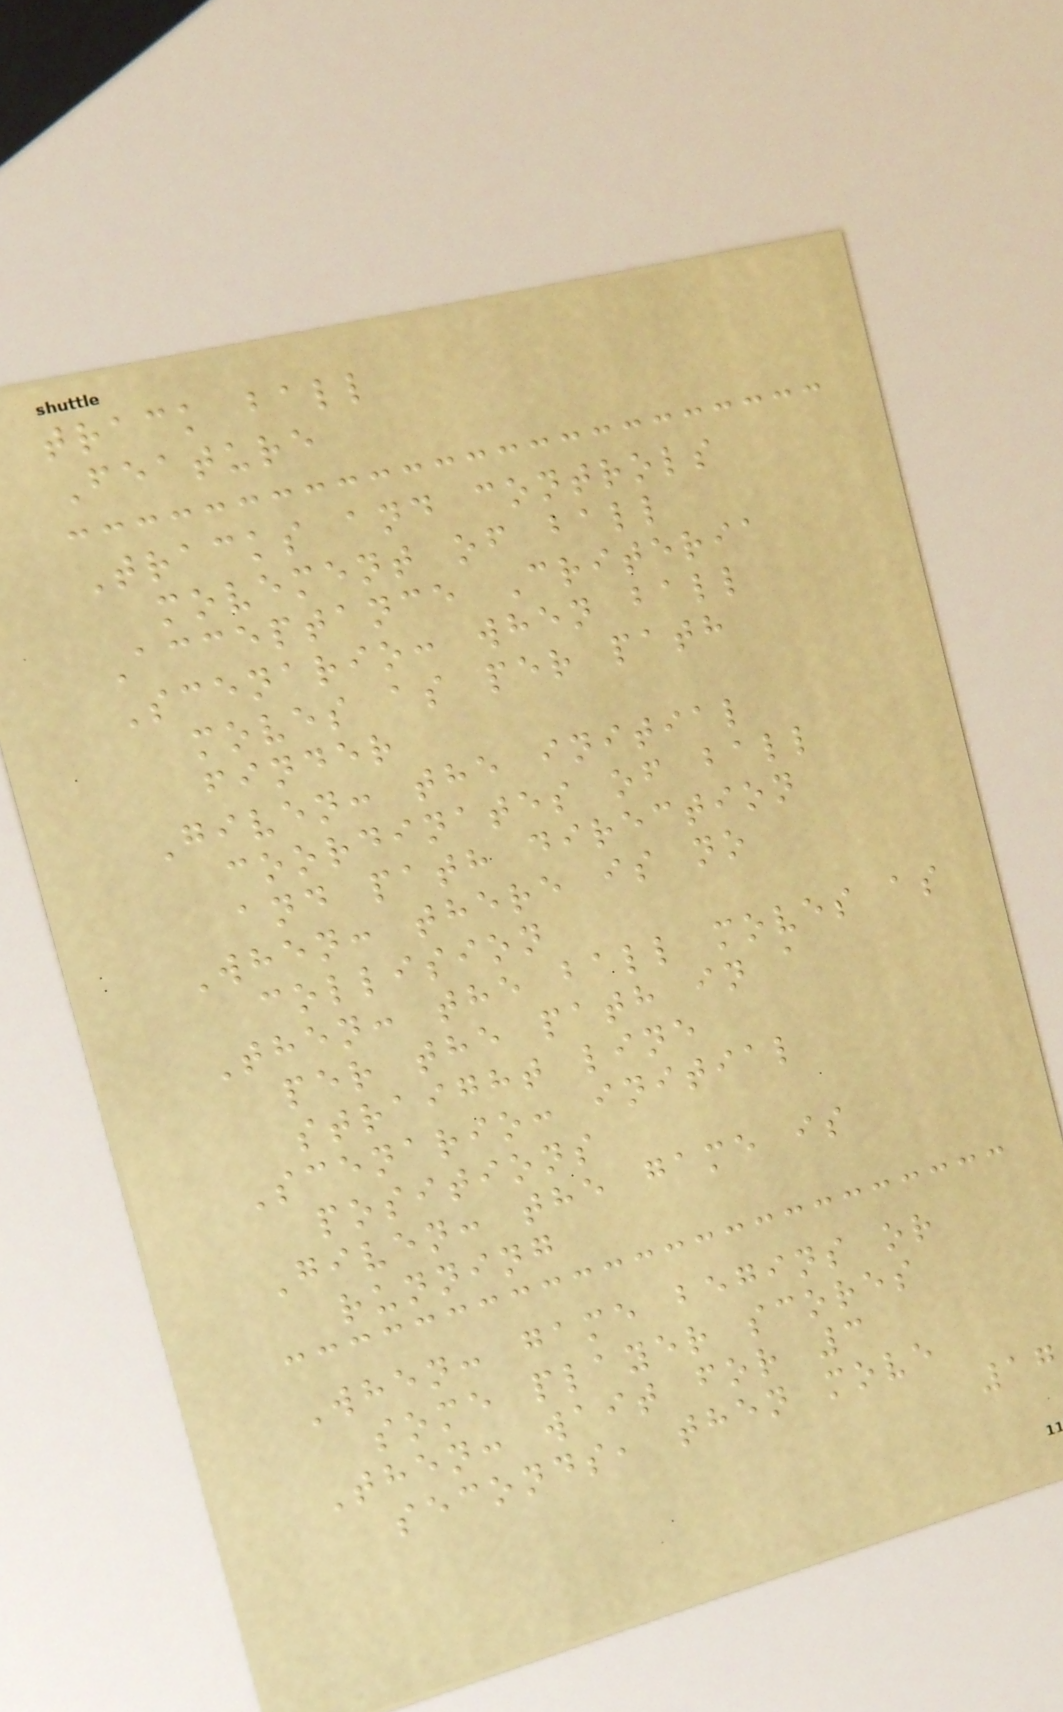track ball
Feature
Tracks and controls
movement of ball
Acceptance Criteria
Scenario: when ball
moves as per path
finder
Given: the initial
coordinates of ball
and path direction
When: there is no
collision
Then: the ball moves as
per the path in a
straight line
Scenario: initial
positions
Given: the game is
running
When: game begins or
some player scores
Then: wait for 3
seconds, then move
17
